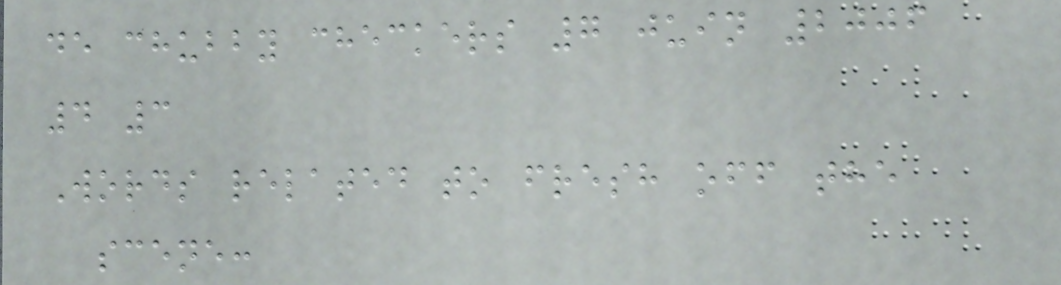de chubby checkers 7 juin 2006
4 3
Words related to fresh off the
scene:
